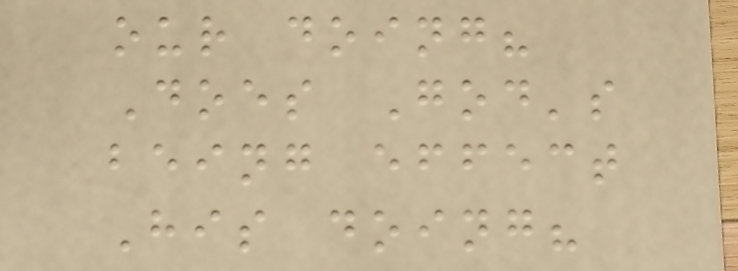our doing?
Does God's
being effect
His doing?
